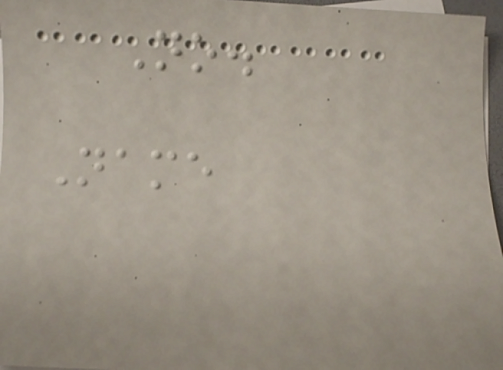No.
Name
